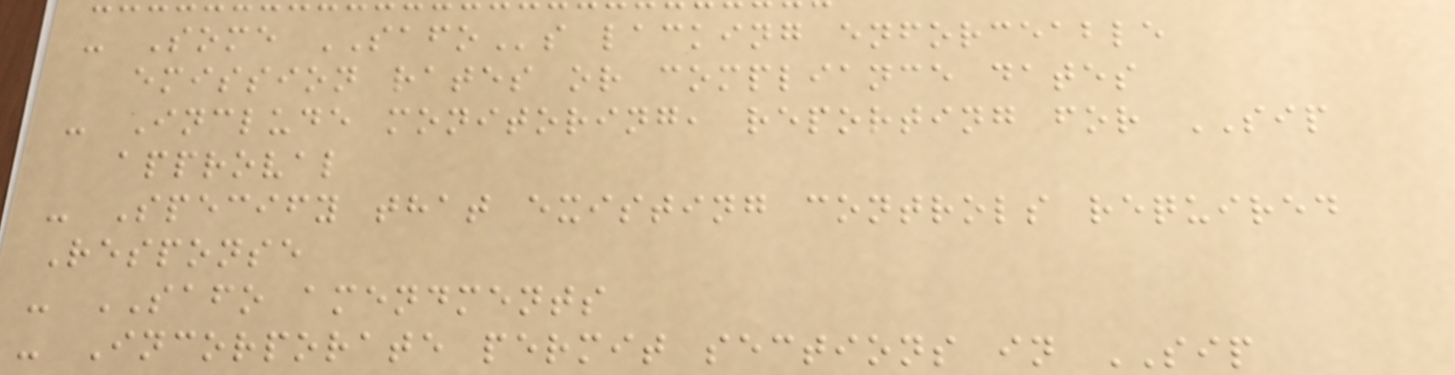- Some SAFOs lacking enforceable
emission rates or compliance dates
- Include monitoring, reporting for SIP
approval
- Specify that existing controls required
Response
- SAFO amendments
- Incorporate permit sections in SIP
